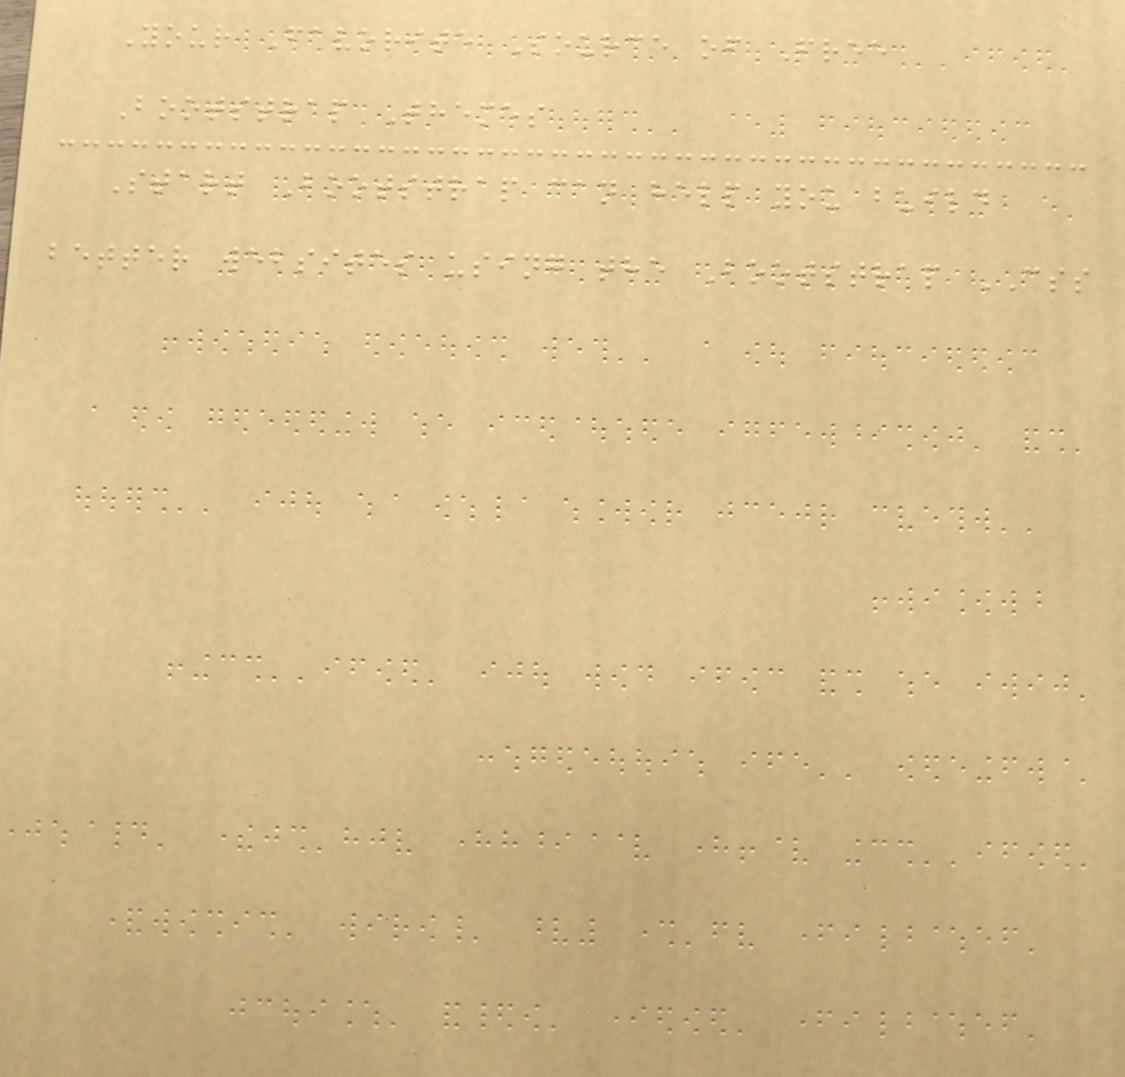Your Favorite Source of Free
Bootstrap Themes
Start Bootstrap can help you build
better websites using the Bootstrap CSS
